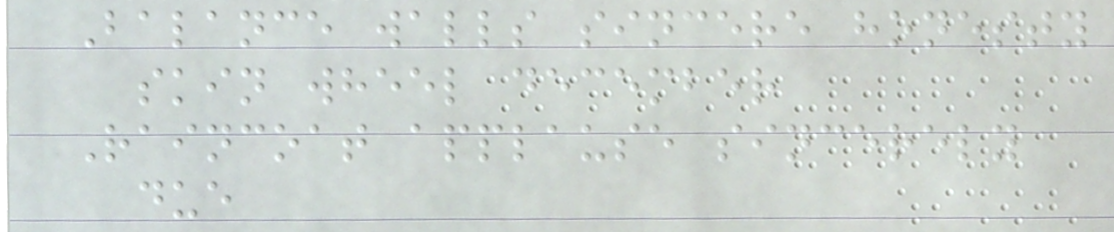Balance walls sincere honesty
skin wheel december
Raincoat applause sincerely
due
